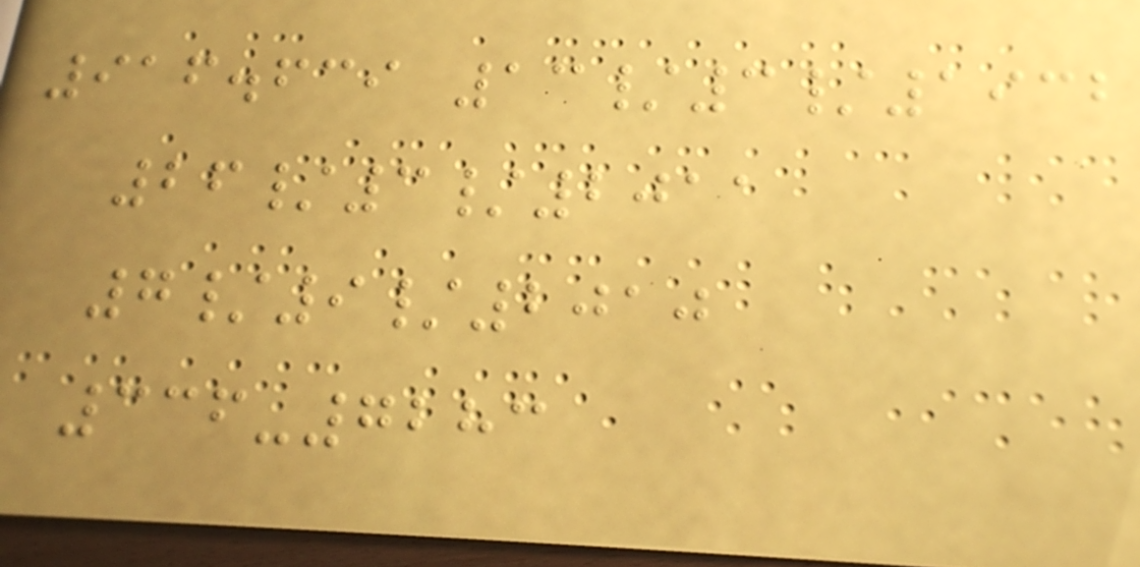916.639 13/3/1932
26/3/2011
7/9/2010
336-7283
